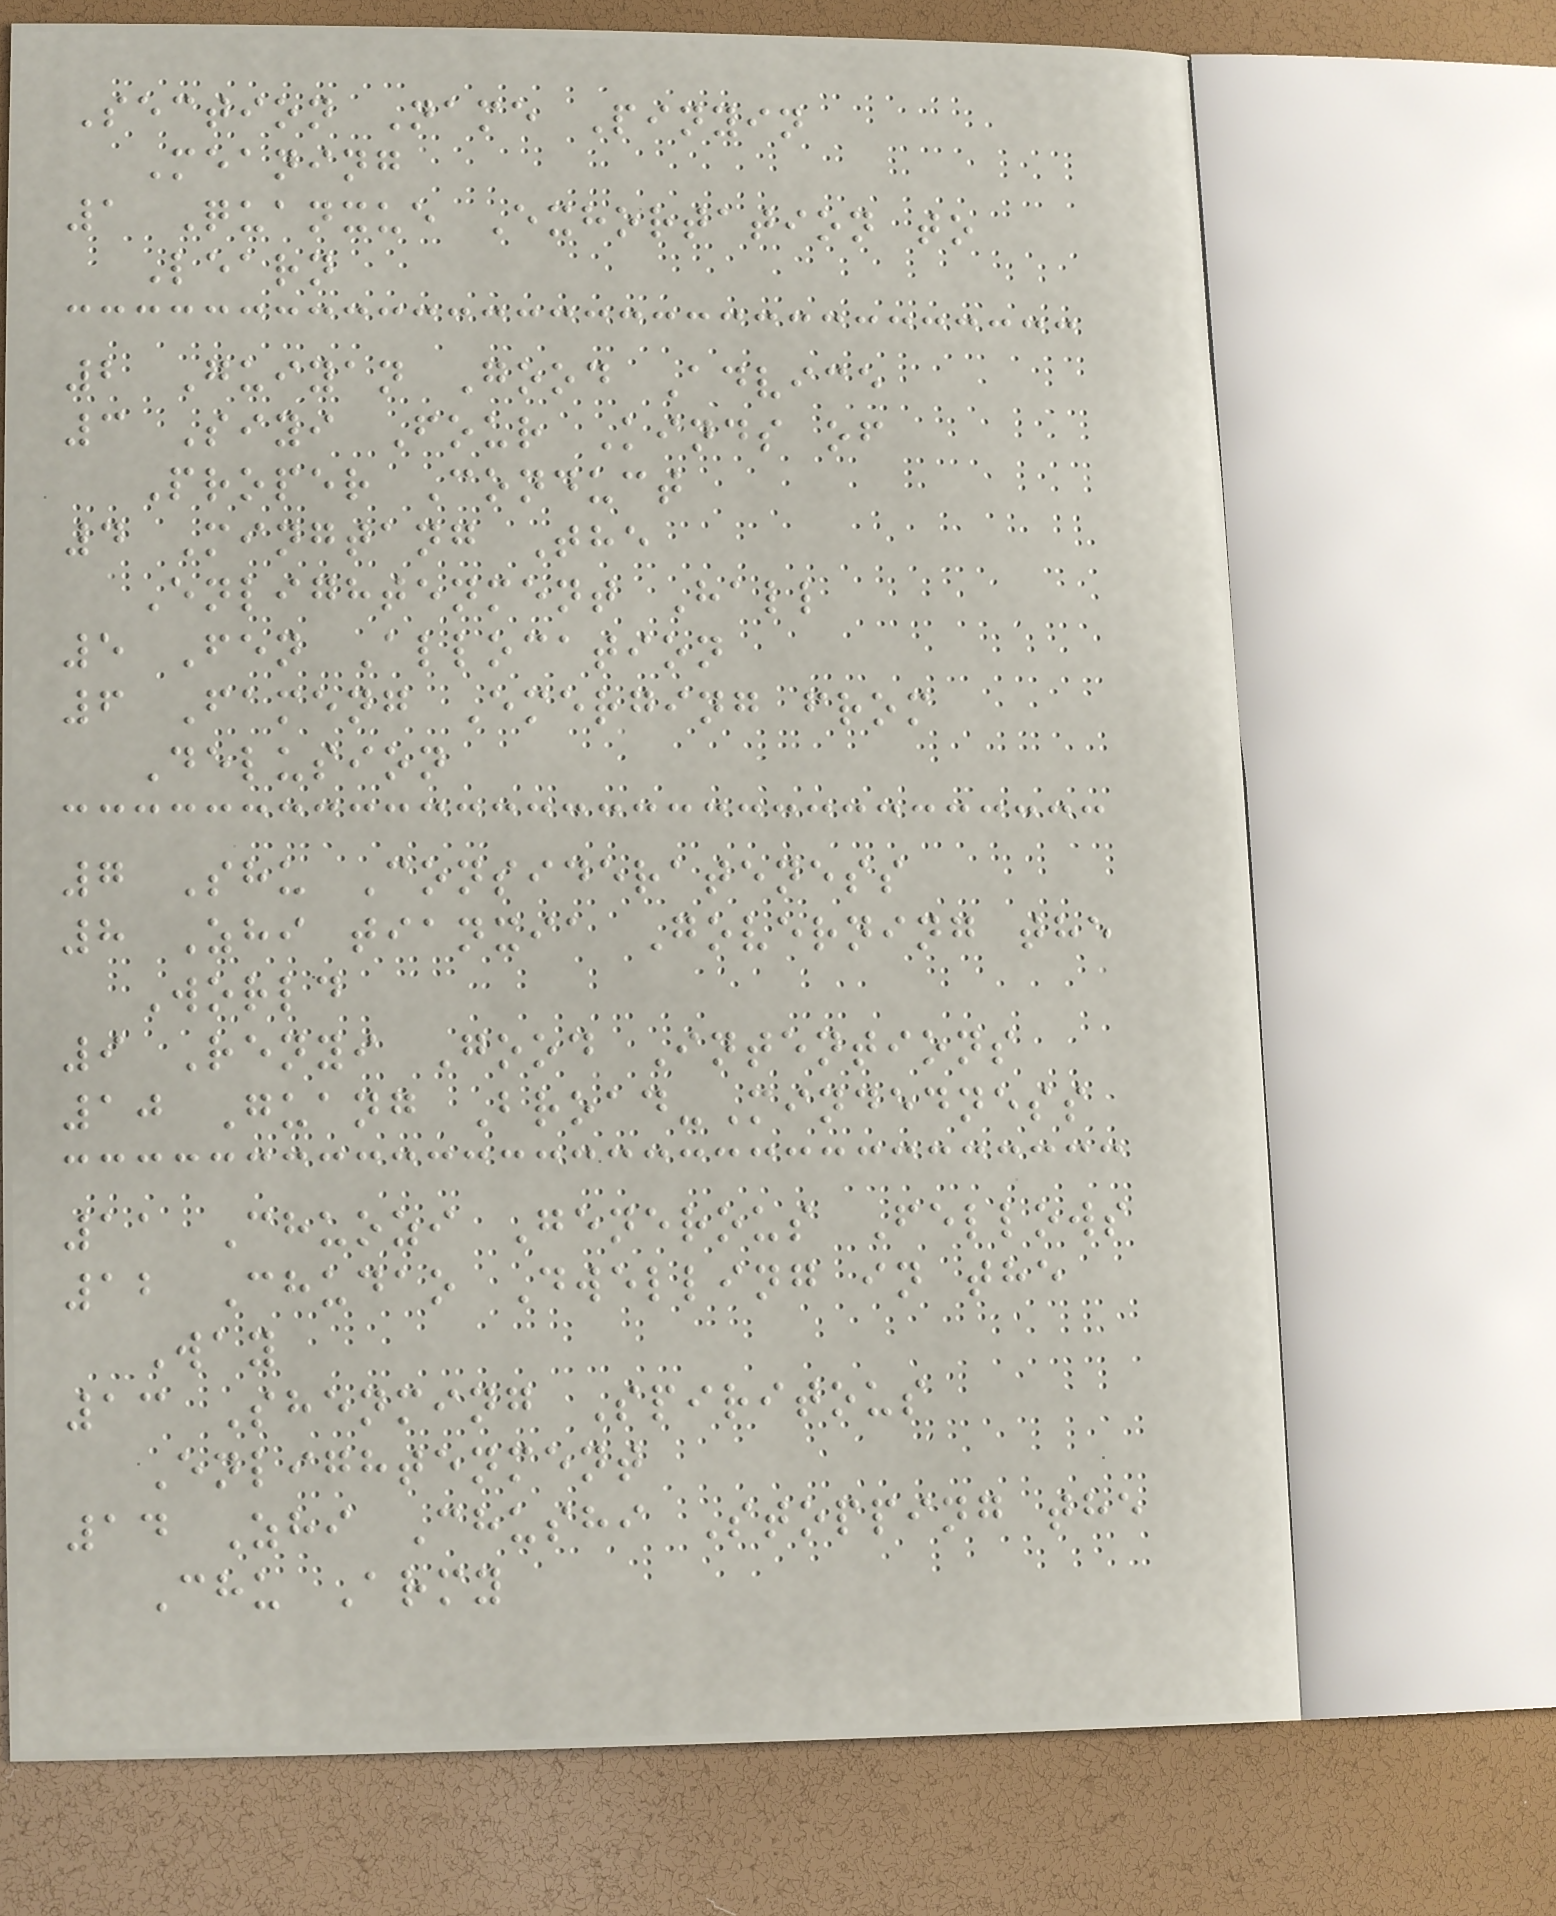Section Name Pinyin
Meaning
1 Quanxue Exhortation to
Learn
2 Guiyan Good Advice
3 Siyi Four Kinds of
Proper Conduct
4 Mingtang The
Enlightenment Hall
5 Fen Allocation
6 Fameng Emerging from
Delusion
7 Shu Considerateness
8 Zhi tianxia Governing the
World
9 Renyi Good Intentions
10 Guang Broad-Mindedness
11 Chuozi Generous Fellows
12 Chudao Dwelling in the
Way
13 Shenming Spiritous
Enlightenment
14 Zhi Chushi Stopping the
Chu Army
